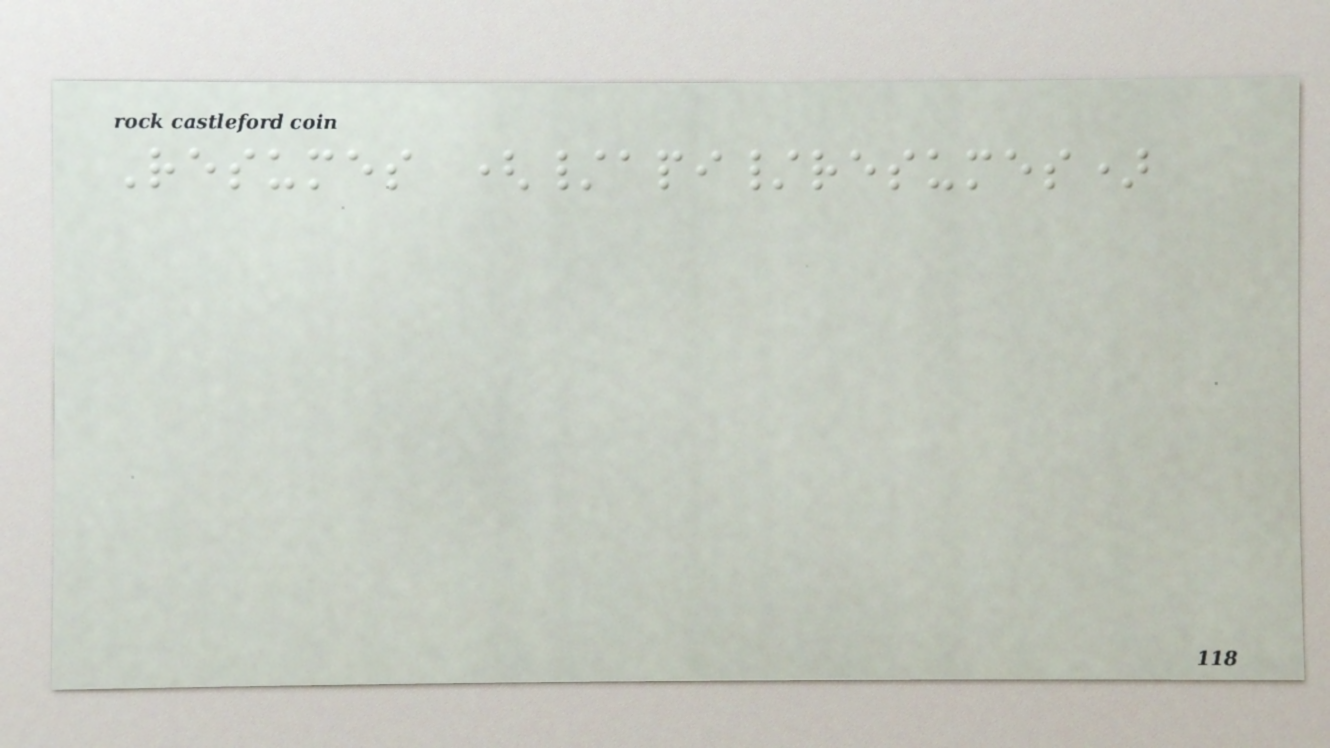Resumes (/api/resumes)
